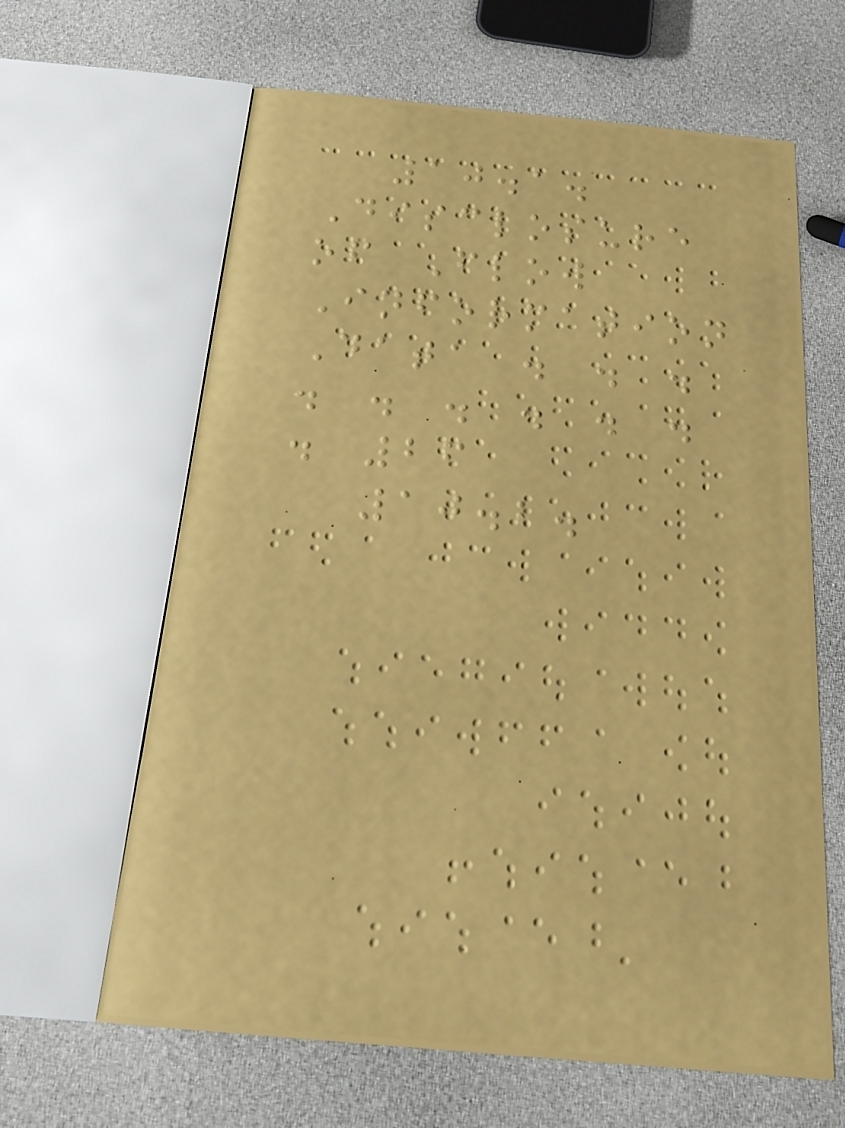10.1.
Disclosure
of Flow
Information
Data . . .
. . . . . .
. 26
10.2.
